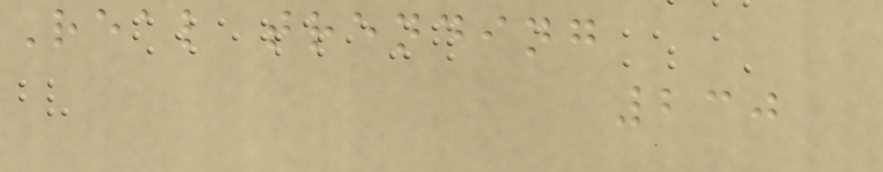Real trending
230
